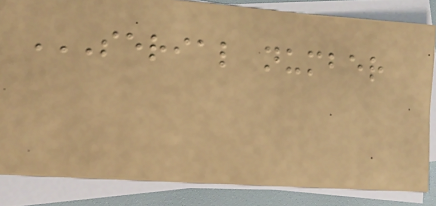SERIAL NUMBER
